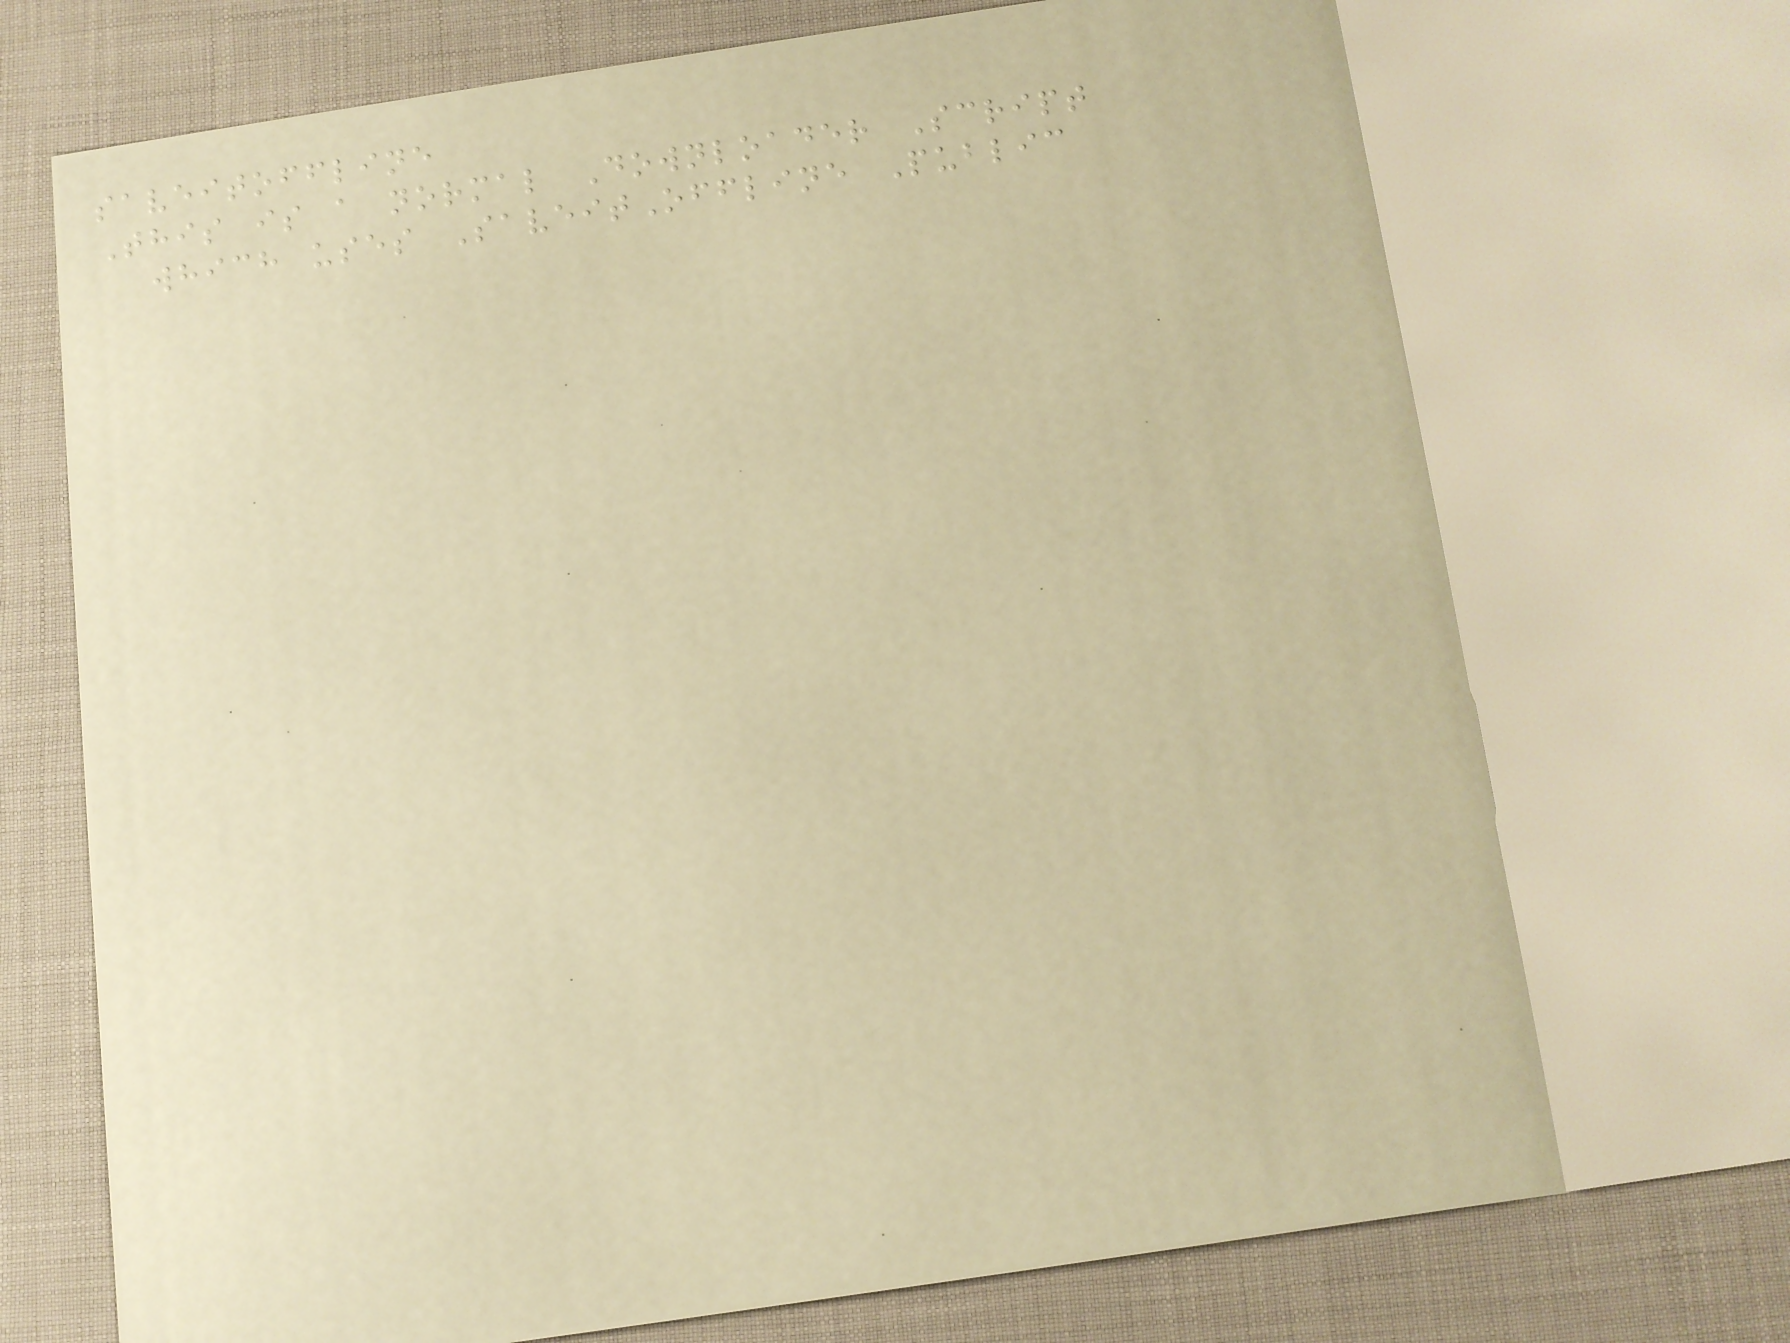saveitoffline
This is a normal Downloader Script
which uses SaveitOffline Public
